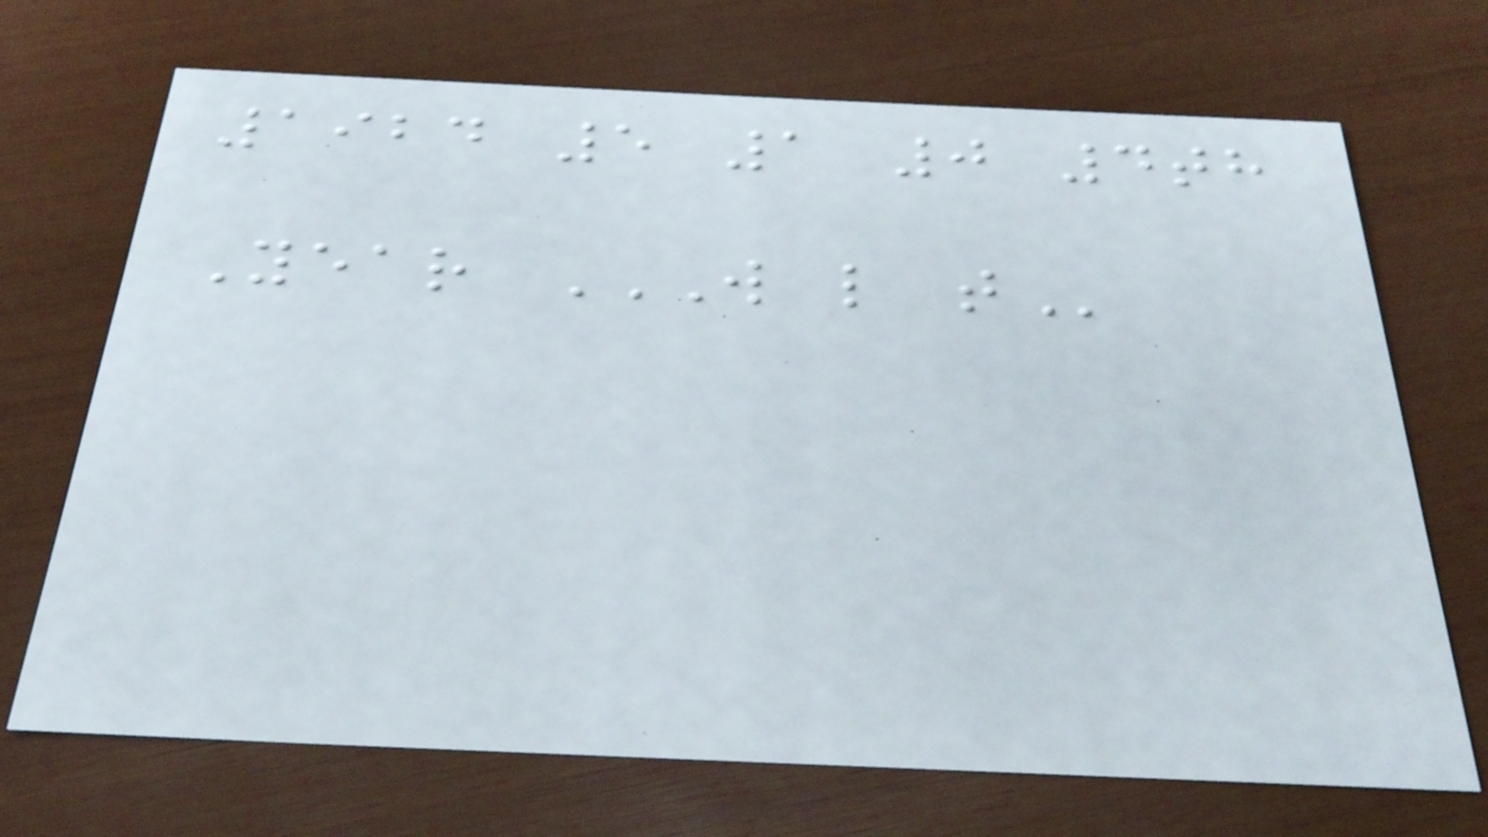1924 5 1 0 4th
Year W L T
